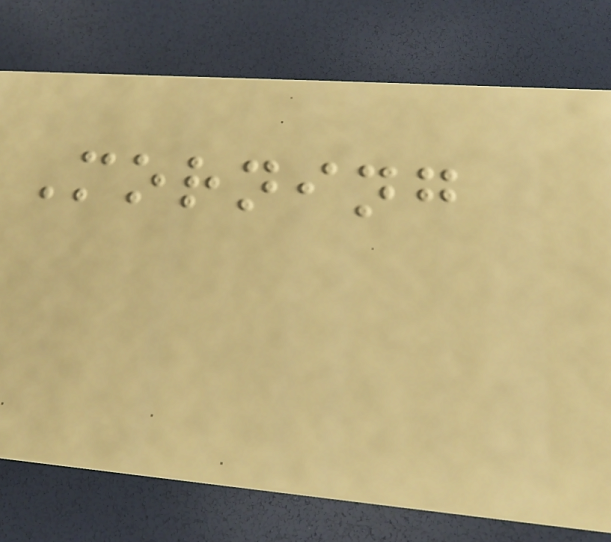Morning
